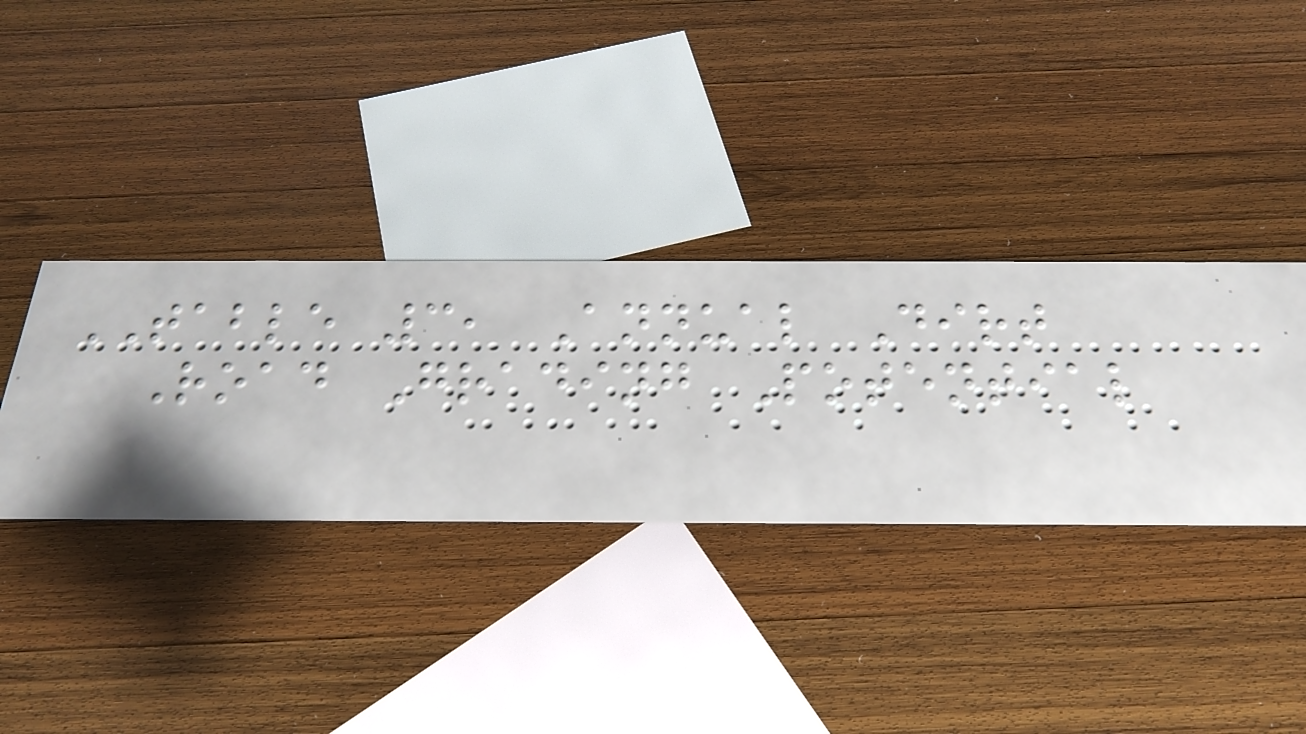TABLE 3, Annual Dirt
Road Grading Potential
